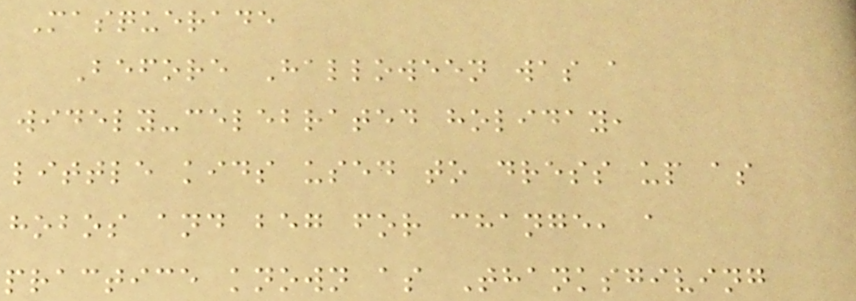Masquerade
Before Halloween was a
widely-celebrated holiday,
little kids used to dress up as
hobos and beg for change, a
practice known as Thanksgiving
